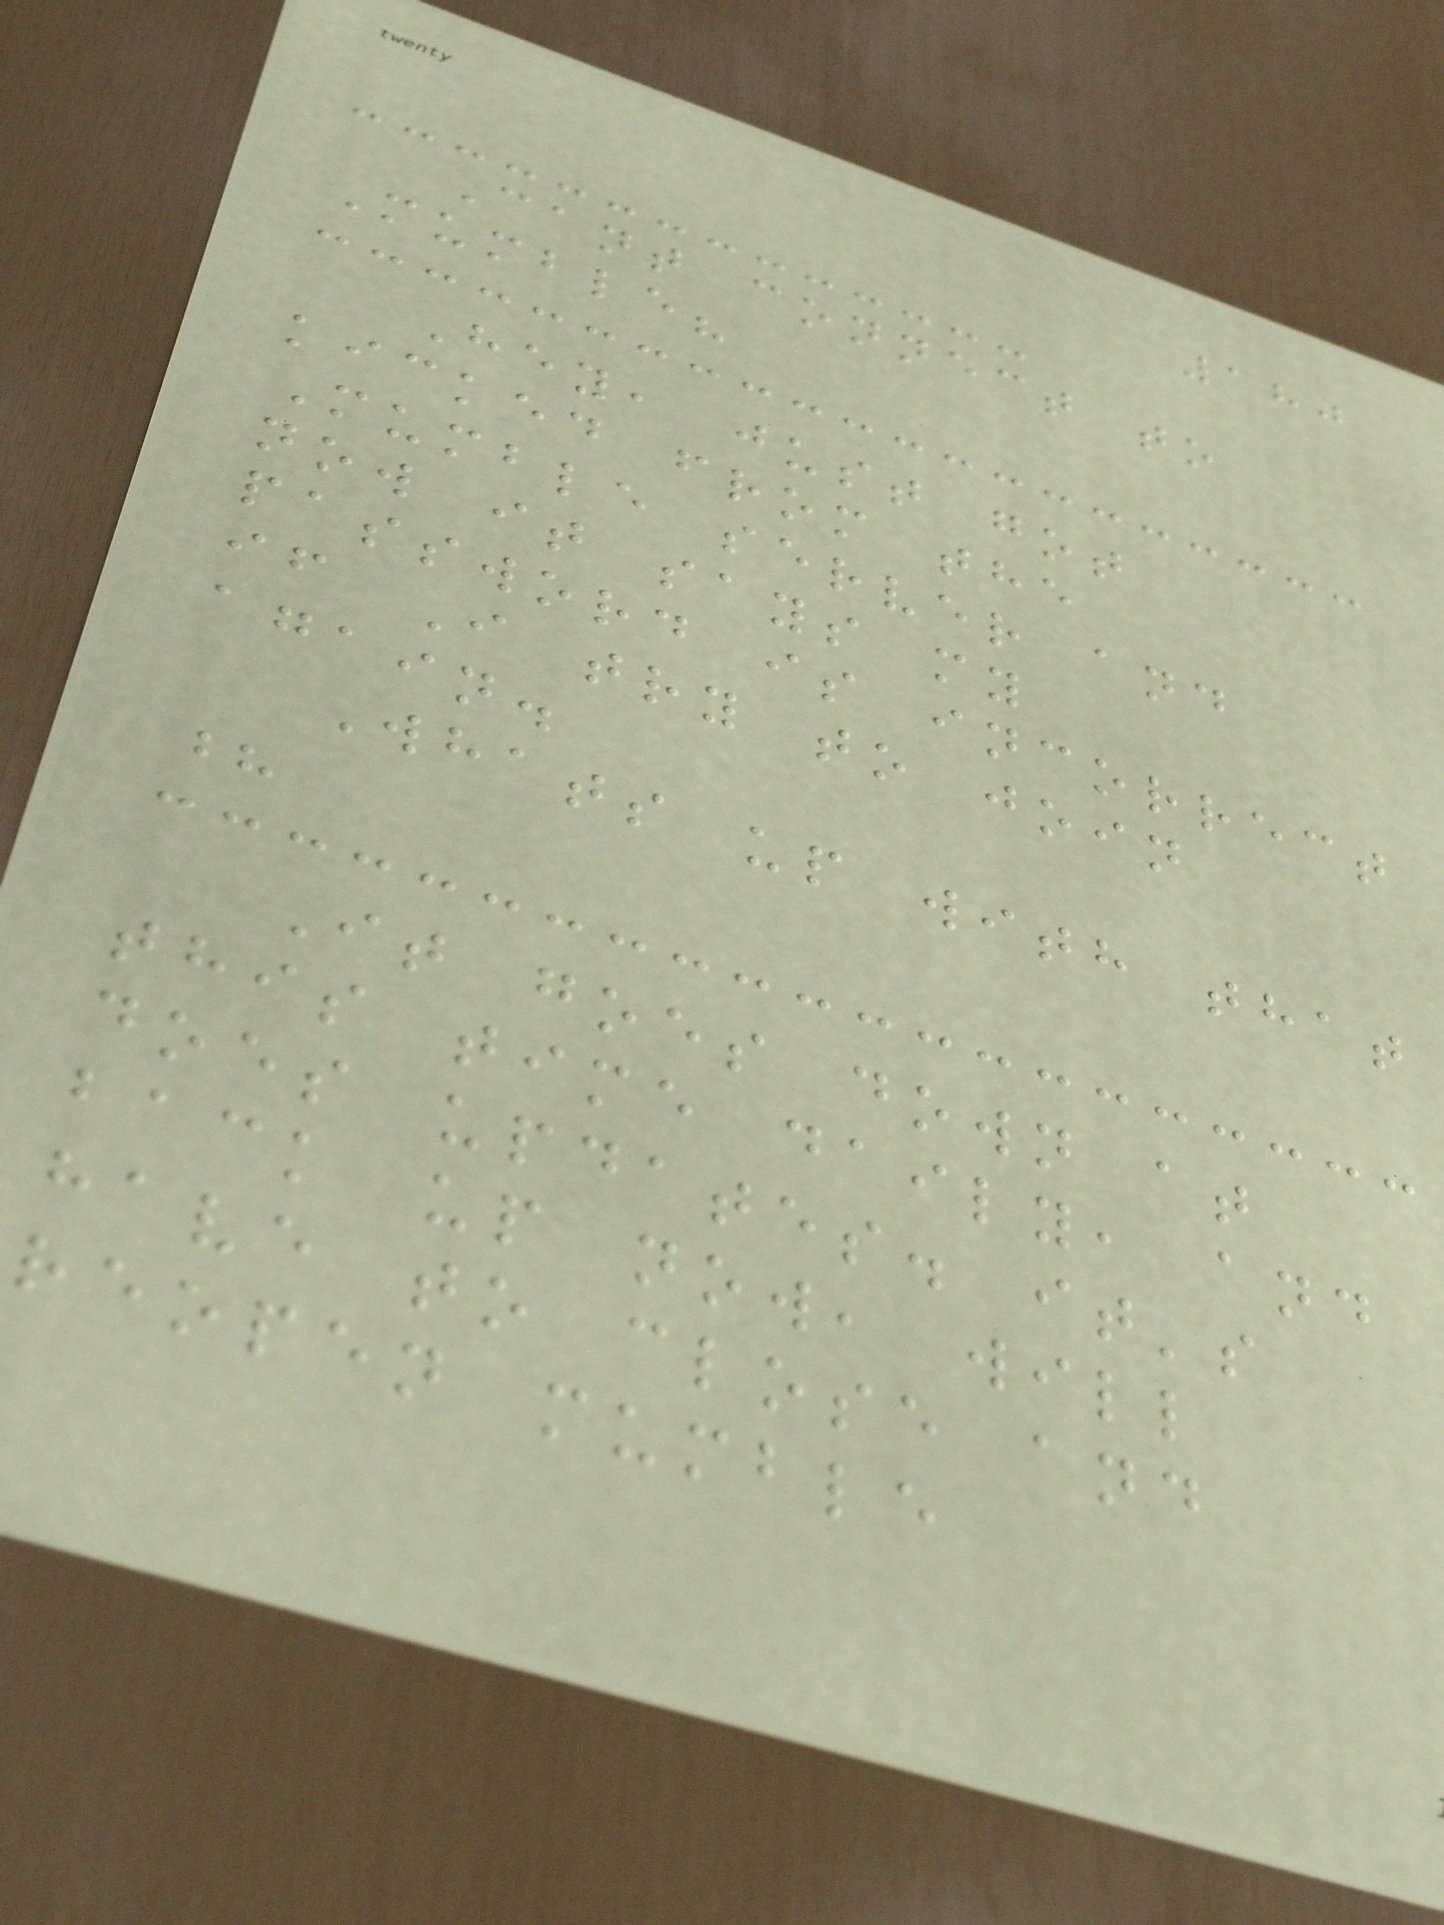180
Cant connect to
Mumble?
Hey, just got
kicked from the
Mumble server and
now it says my
password is incorrect
if I try to join
again.
Whats up with that
?
It goes down at
this time daily, and
does updates. it's
back up now, will
have to close and
reopen mumble
